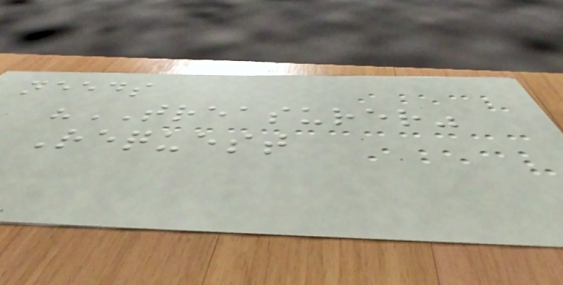needs
"TREASURER"
Request
